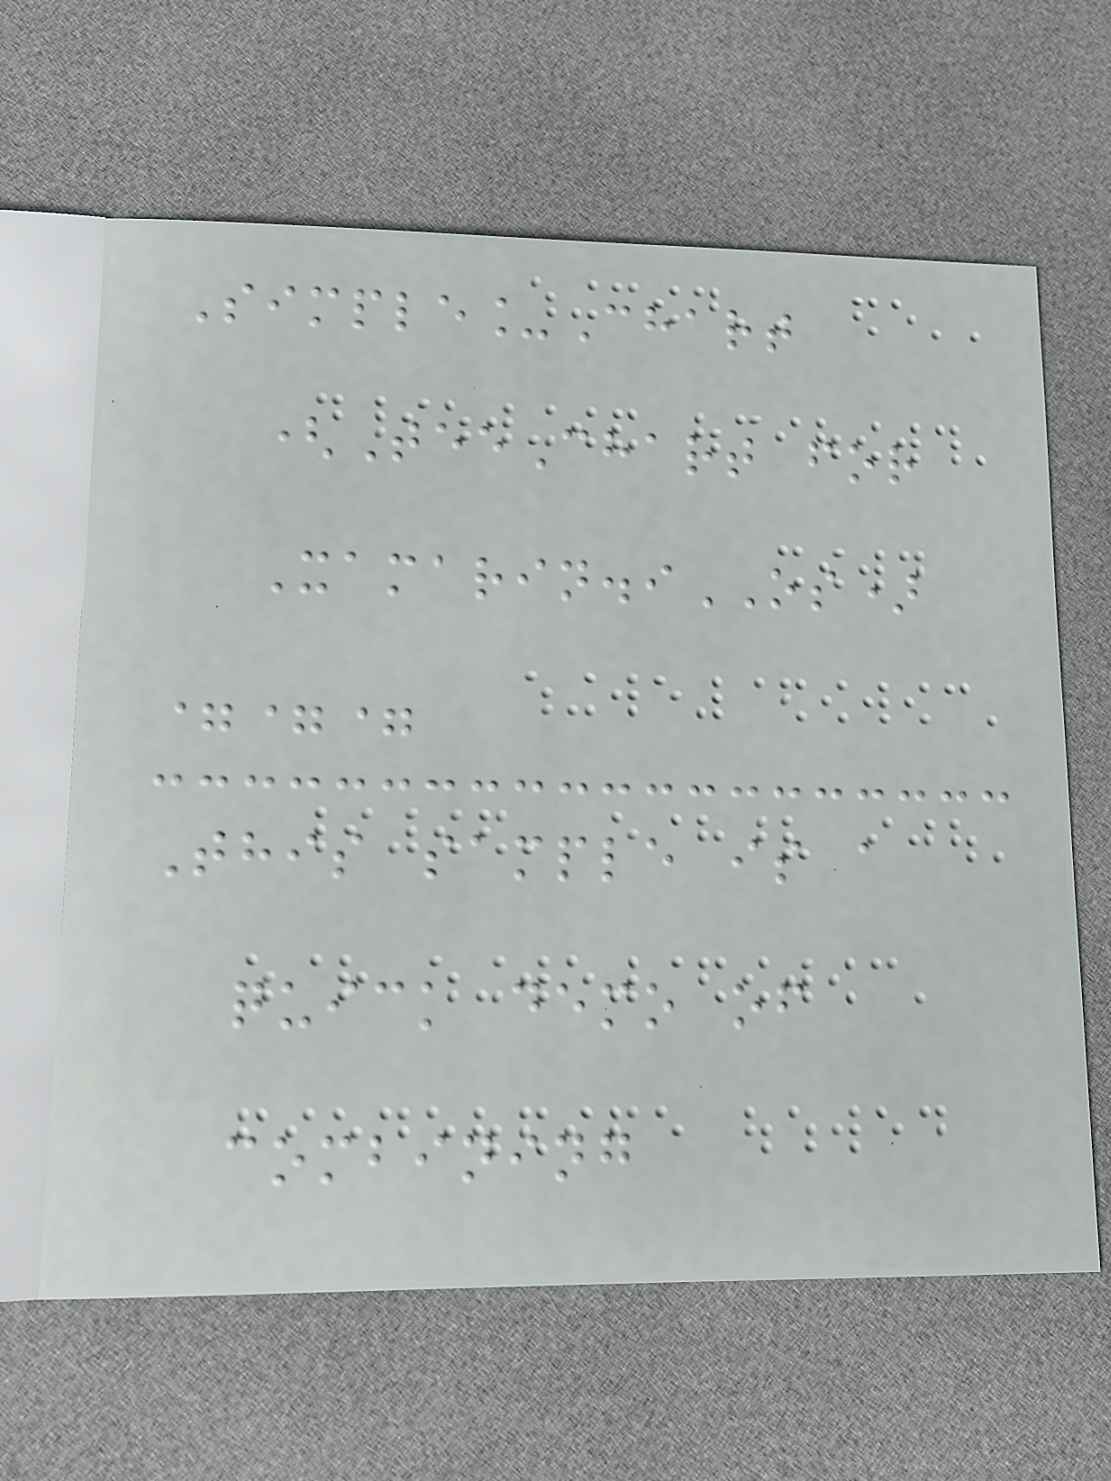Simple_Chart
(TeeChart for
Xamarin.iOS)
===
This sample is a
quick demo of
combining
